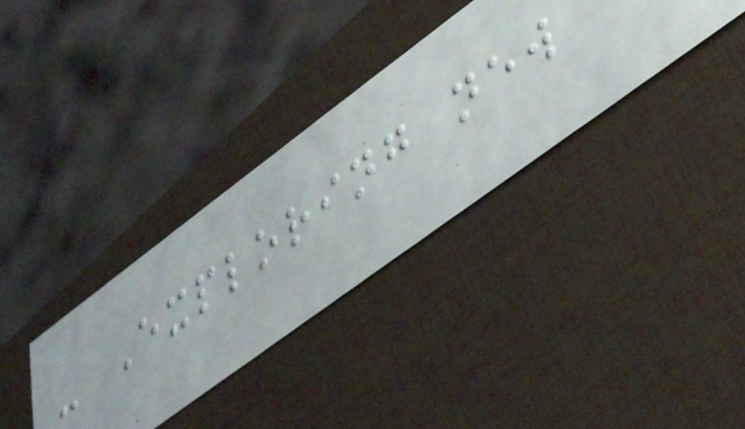- Exploring new
